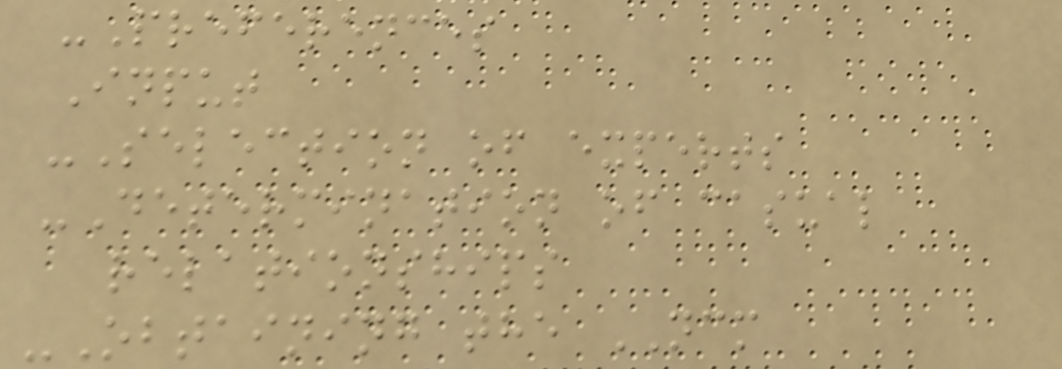-Preferences
Input
-Selection of experts
-Determination of casual
relationships
-Obtaining the NCM
